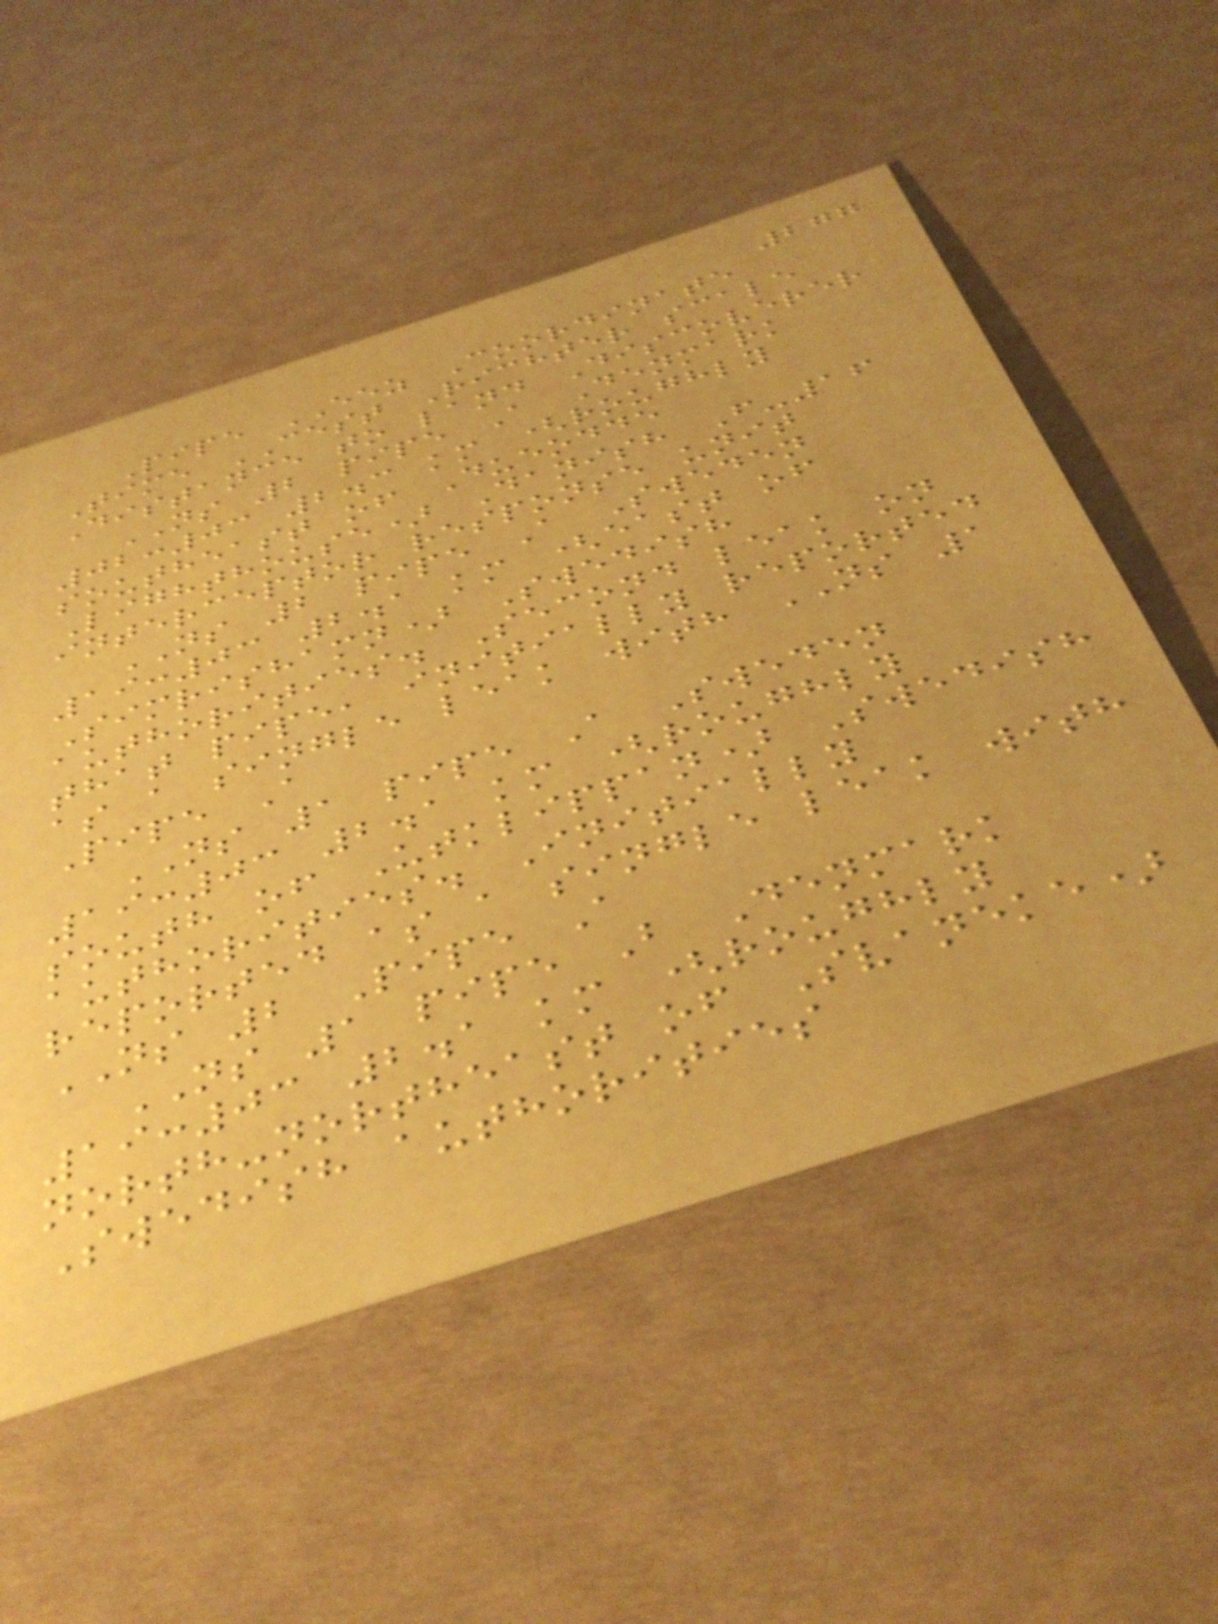277
Pipe EEZ Coordinate
Time CEST Richter scale
Distance to land Discoverer
NS 2 pipe A Denmark
02:03 2.3 km (roughly
southeast of Dueodde
Lighthouse) Danish F-16
interceptor response unit
NS 2 pipe A Sweden
19:03 2.1 km (east of
Simrishamn) Swedish
authorities. Second leak on
that pipe, initially reported
as a single leak with NS 1
Pipe A
NS 1 pipe A Sweden
19:03 2.1 km (roughly
south of Utklippan) Swedish
authorities. Initially
reported as a single leak with
NS 2 Pipe A
NS 1 pipe B Denmark
19:03 2.1 km (roughly
north-northeast of Svaneke)
Swedish authorities
